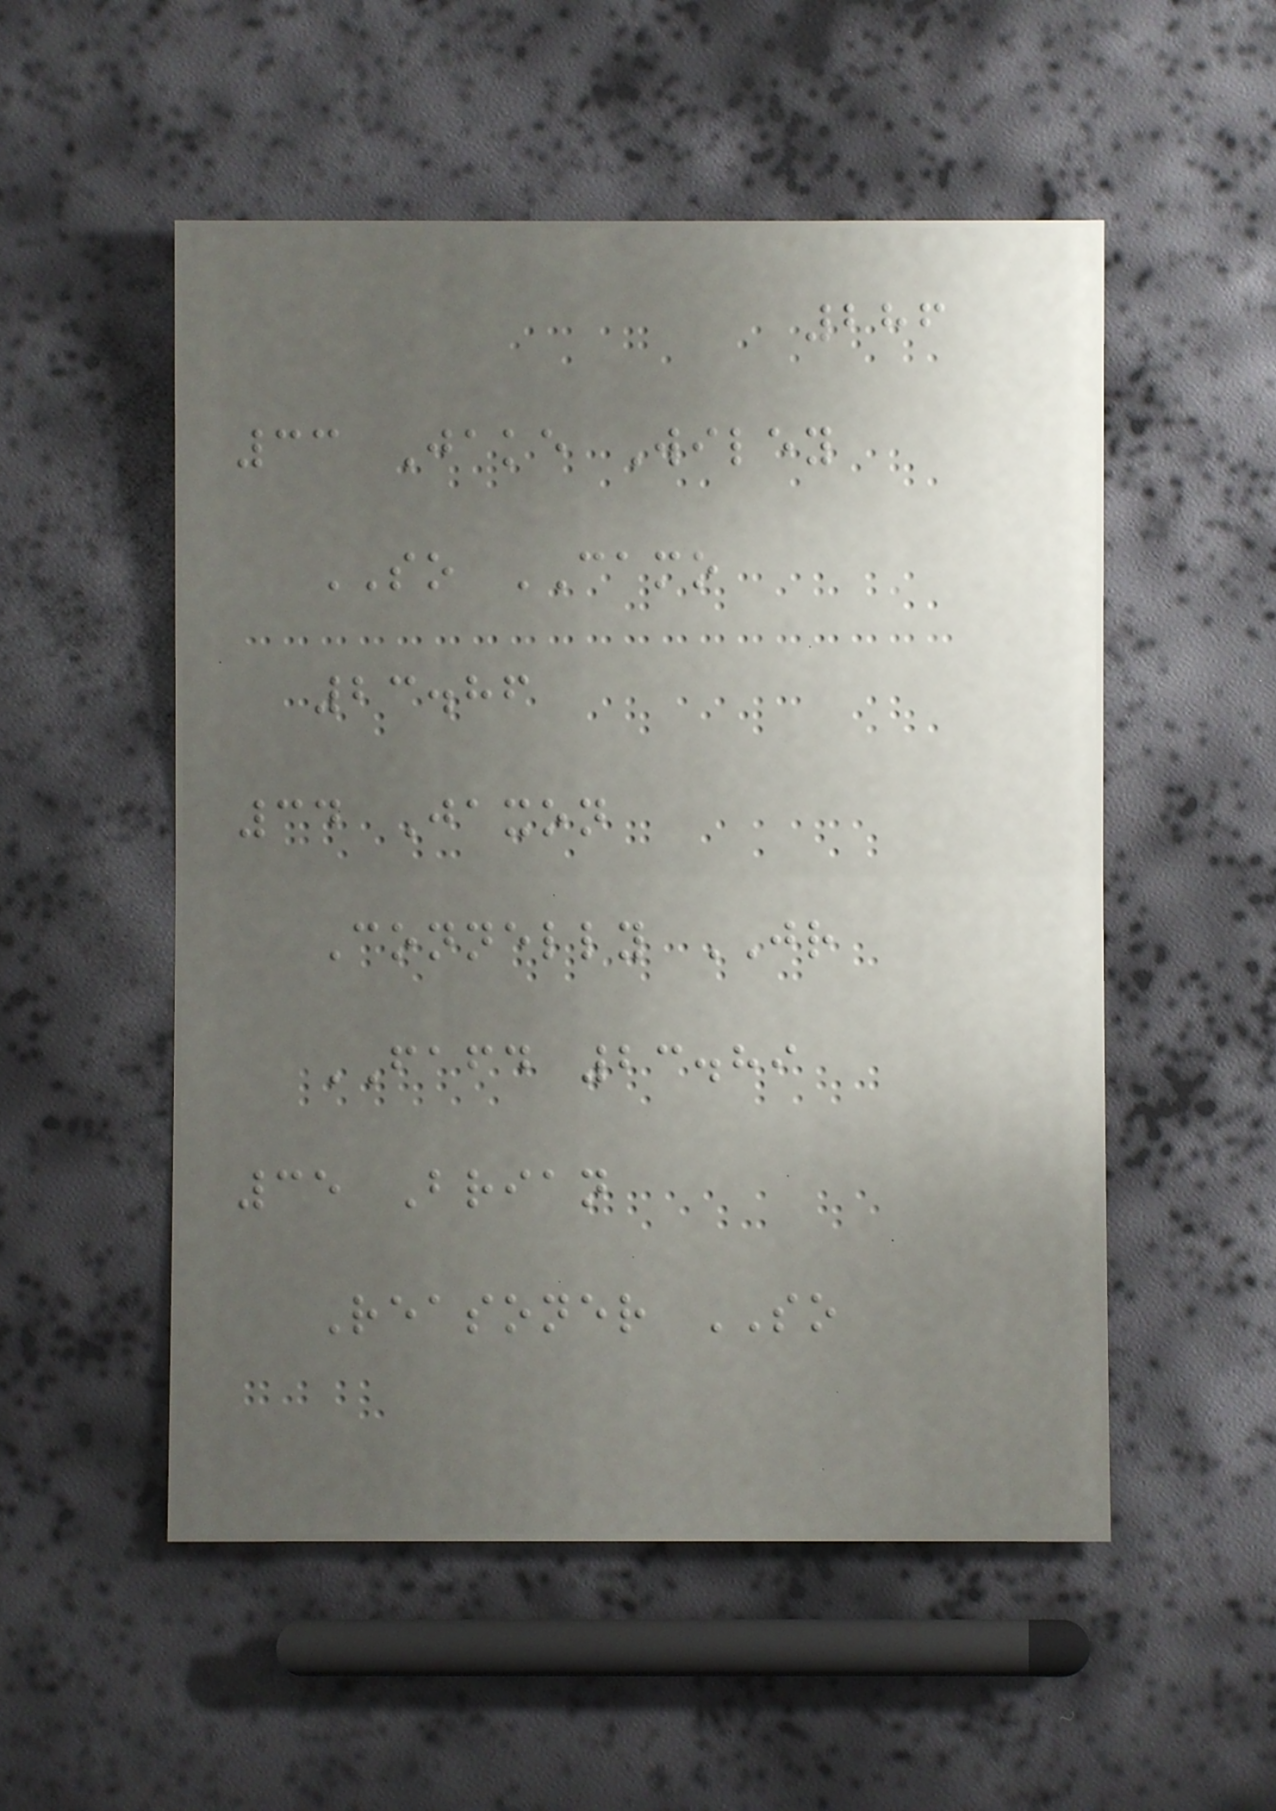286
33 Jake Wiley
SO CAMO
23.86
34 Jaxon
Connelly JR
FAFD 23.89
35 Brian
Reasoner SO
